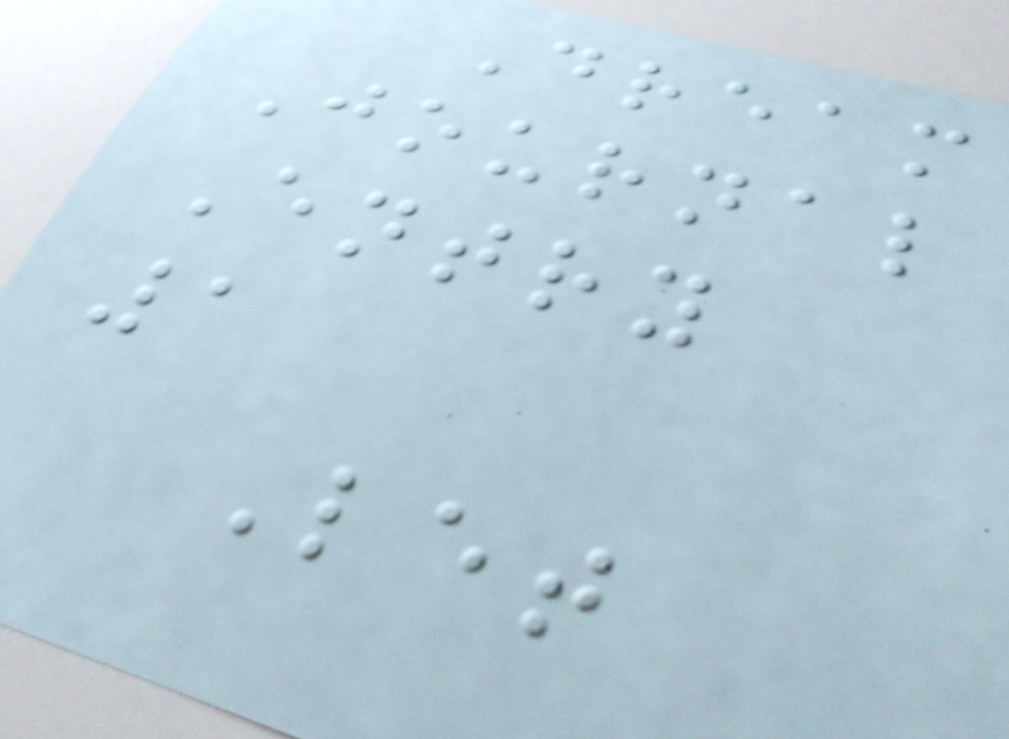Dream
Journal
Entry
1
Let
